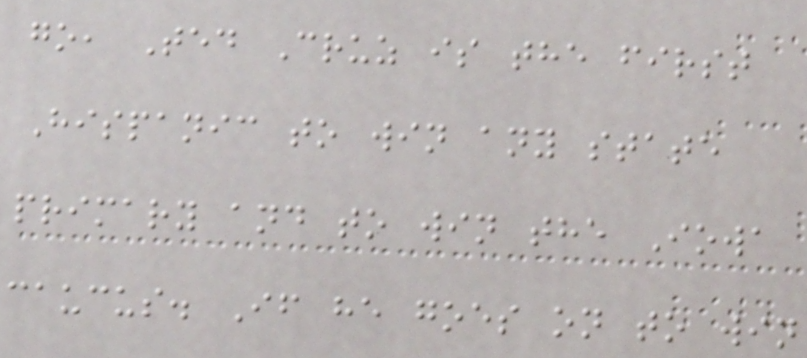go, Ted Cruz is the first
Hispanic to win any state
primary and to win the Iowa
caucus. If he goes on to win
